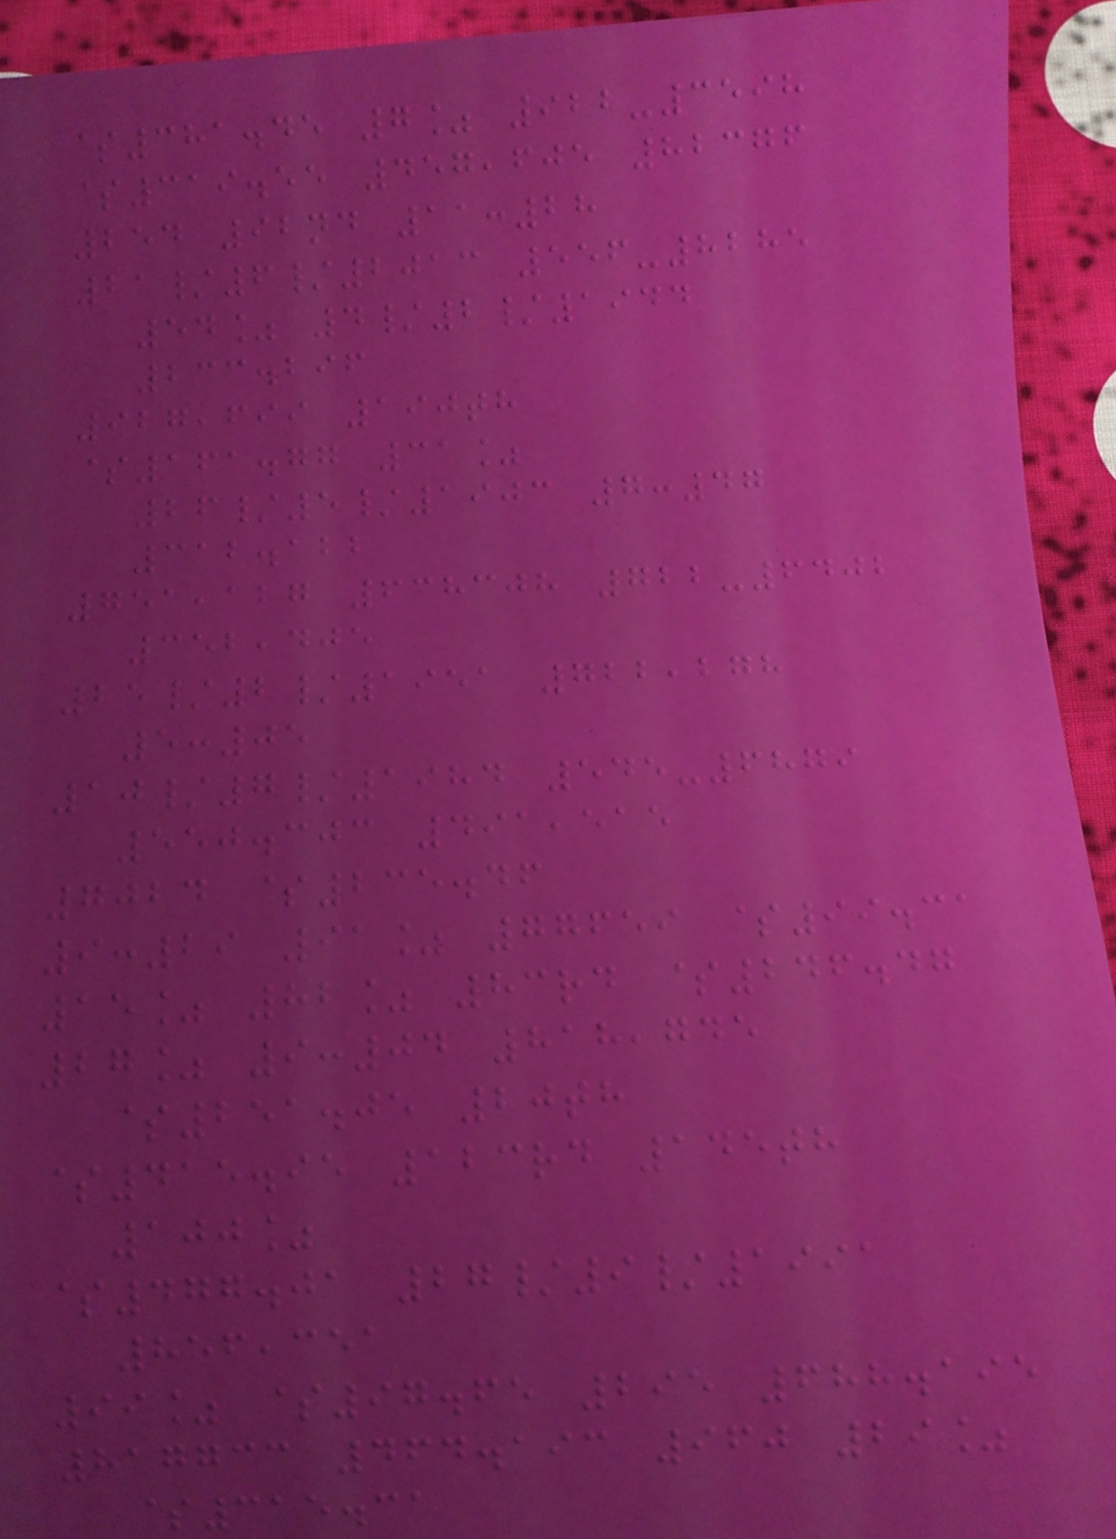$381.45 7% 922-3598
$319.55 457,605 82376
254 92nd 11:28
21/6/2013 556-8285
54% 4/2/1944
233.296
927,699 190th
$161.77 31%
26/5/1903 7:47
312.122
751,127 638308 722-6402
352,405
25/2/1951 722,278
5:05
10/7/1984 545-6879
550.303 491,515
7024 $235.46
9:29 91% 77659 $99.31
15% 82% 83rd $246.47
27% 9:04 818,745
$251.05 20th
$415.95 123rd 145th
100%
$477.01 27/9/1991
856,351
99% $97.65 295 688.195
817733 464.193 960 29%
$315.31
